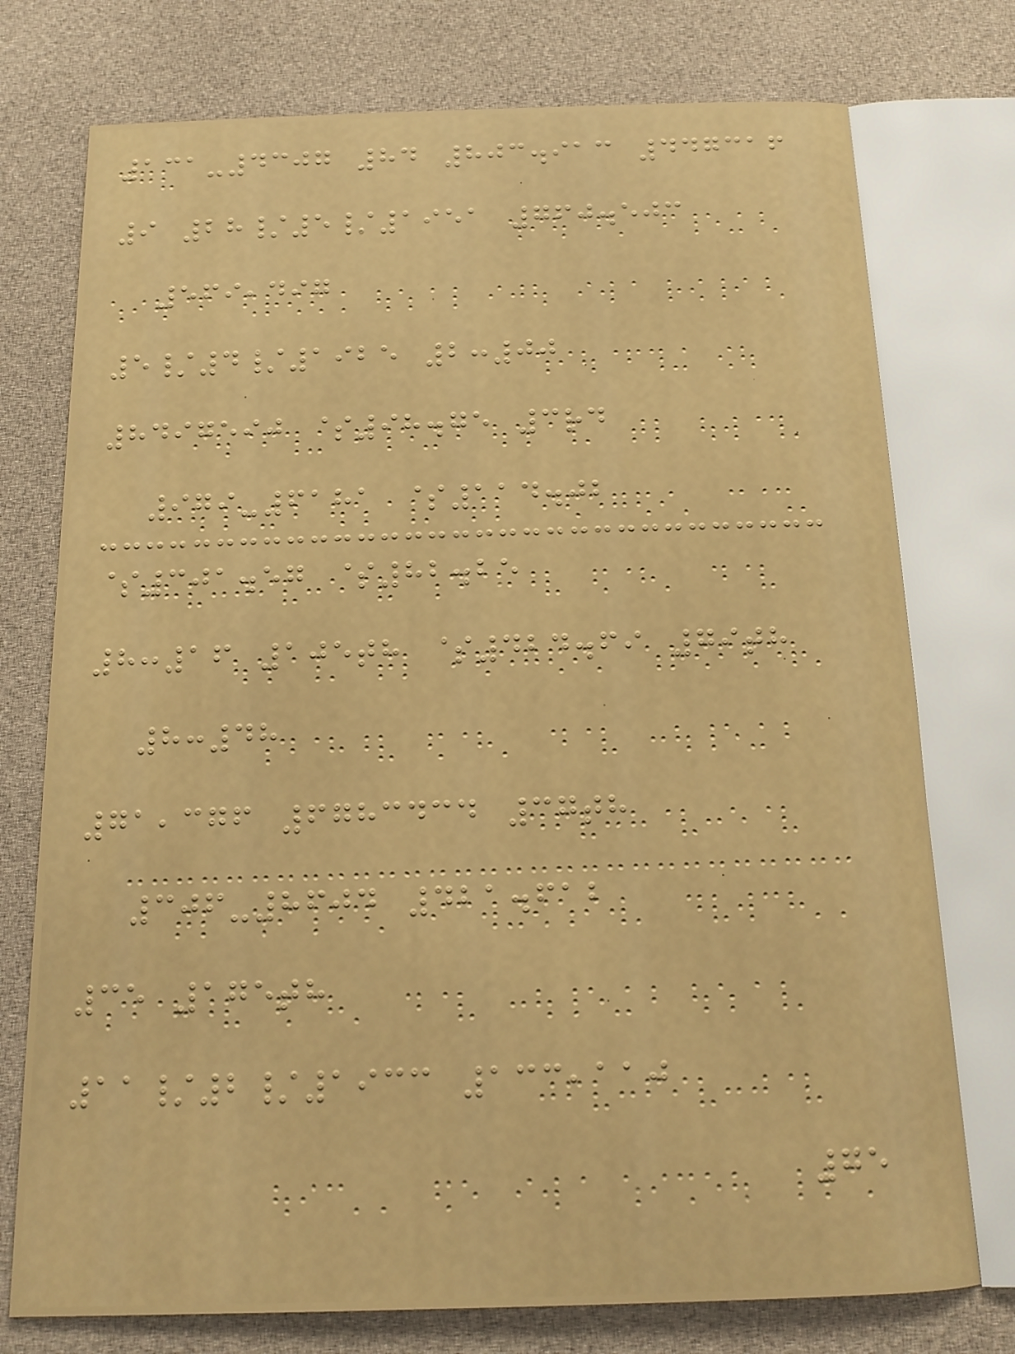131-4307 84 803.913 447316
9 28/5/1951 760.503
569,497
5/4/1925 2:00
8497590 $98.75 3rd
979-6181 $114.02
$301.57 $82.25
8:16 105th $424.69 79th
8:48
71,376 6783434 37th
306-8604 421.612
35 175th
11/2/1933 133,110
75
